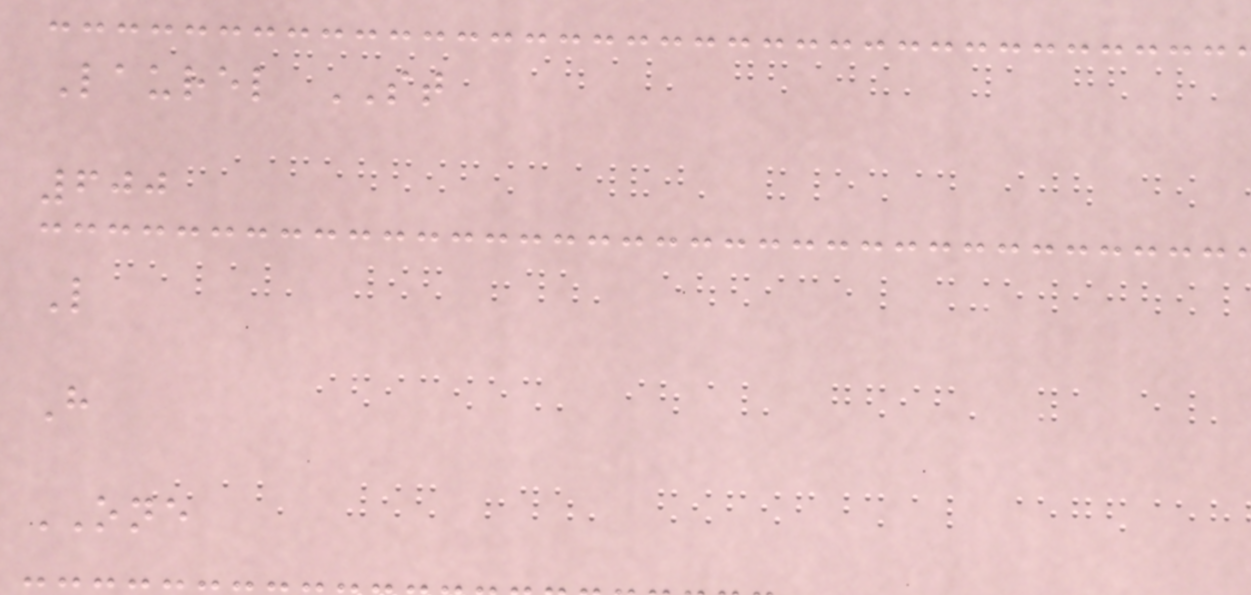Laurel ST
600
L
H
ONE
